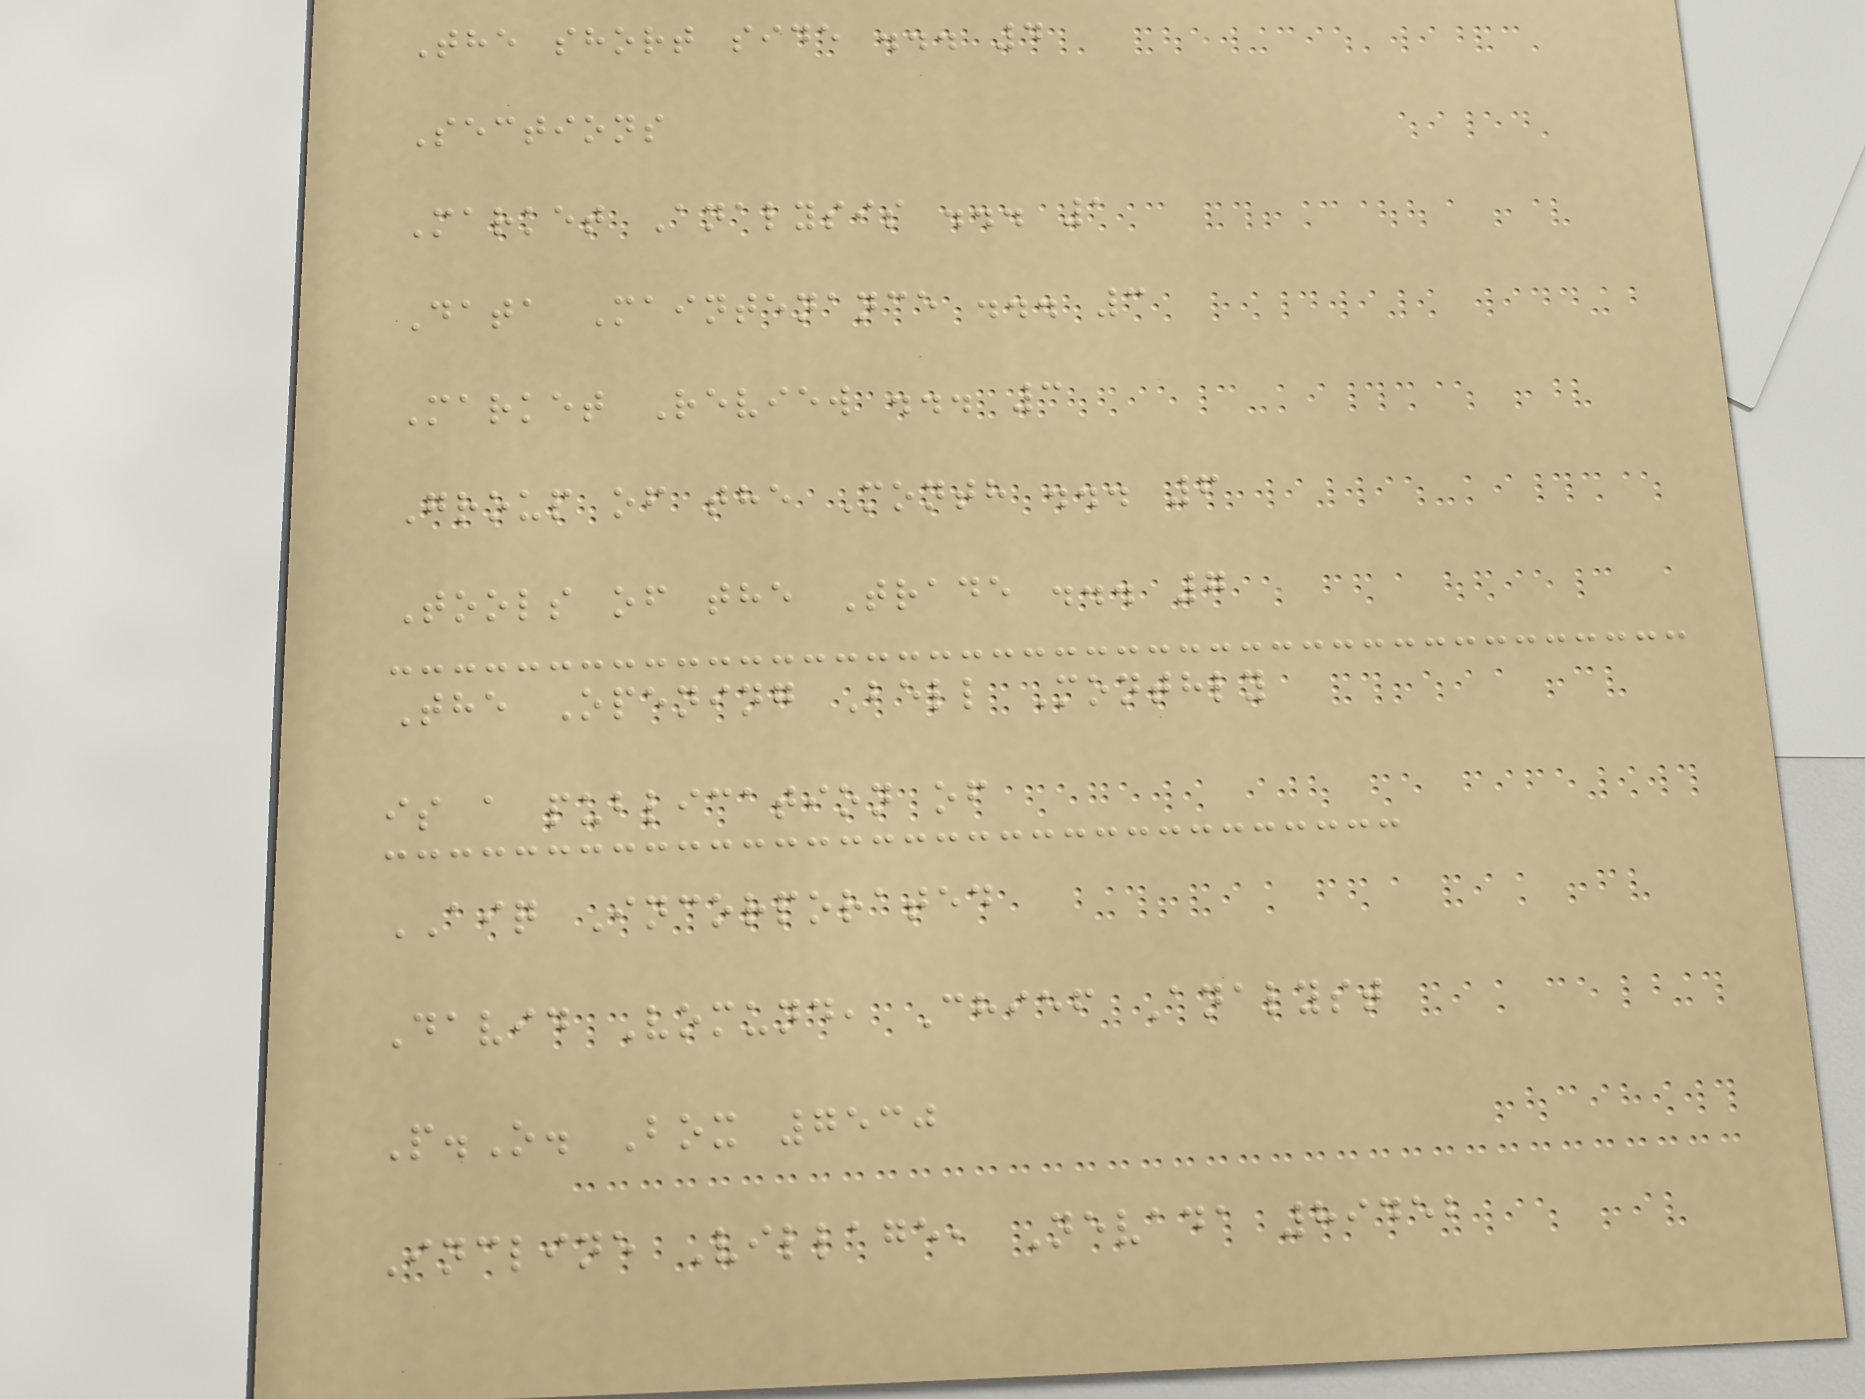The short side ... 4
Sections
Market Analysis ... 1
Data Maintenance ... 3
Market Review ... 3
Group of the Month ... 6
Tools of the Trade ... 7
The Opening Bell Monthly
is a publication of
AIQ Incorporated
David Vomund, Chief Analyst
P.O. Box 7530
Incline Village, Nevada 89452
